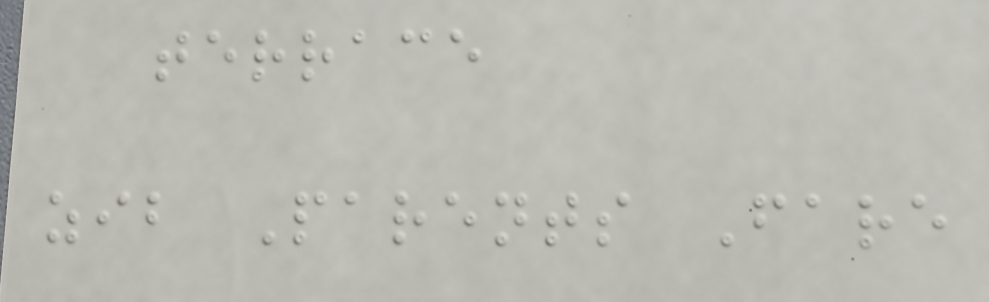terrace
zib Parents Fare
